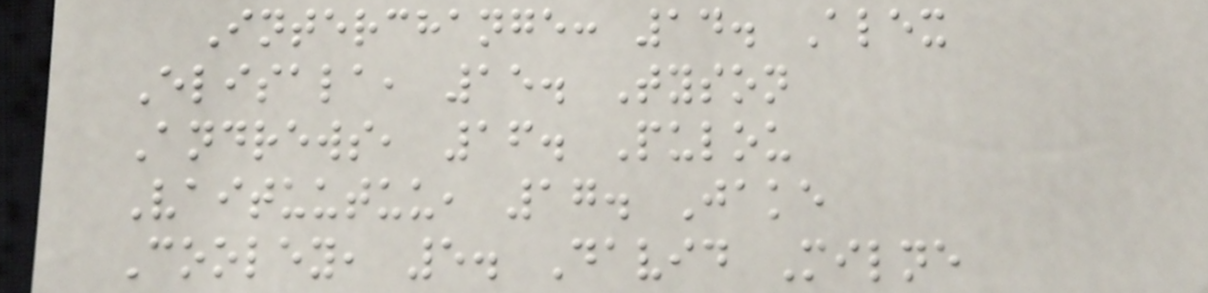Interchange: 14. Alex
Elisala, 15. Tyson
Andrews, 16. Pulou
Vaituutuu, 17. Jake
Cooley, 5. David Milne
